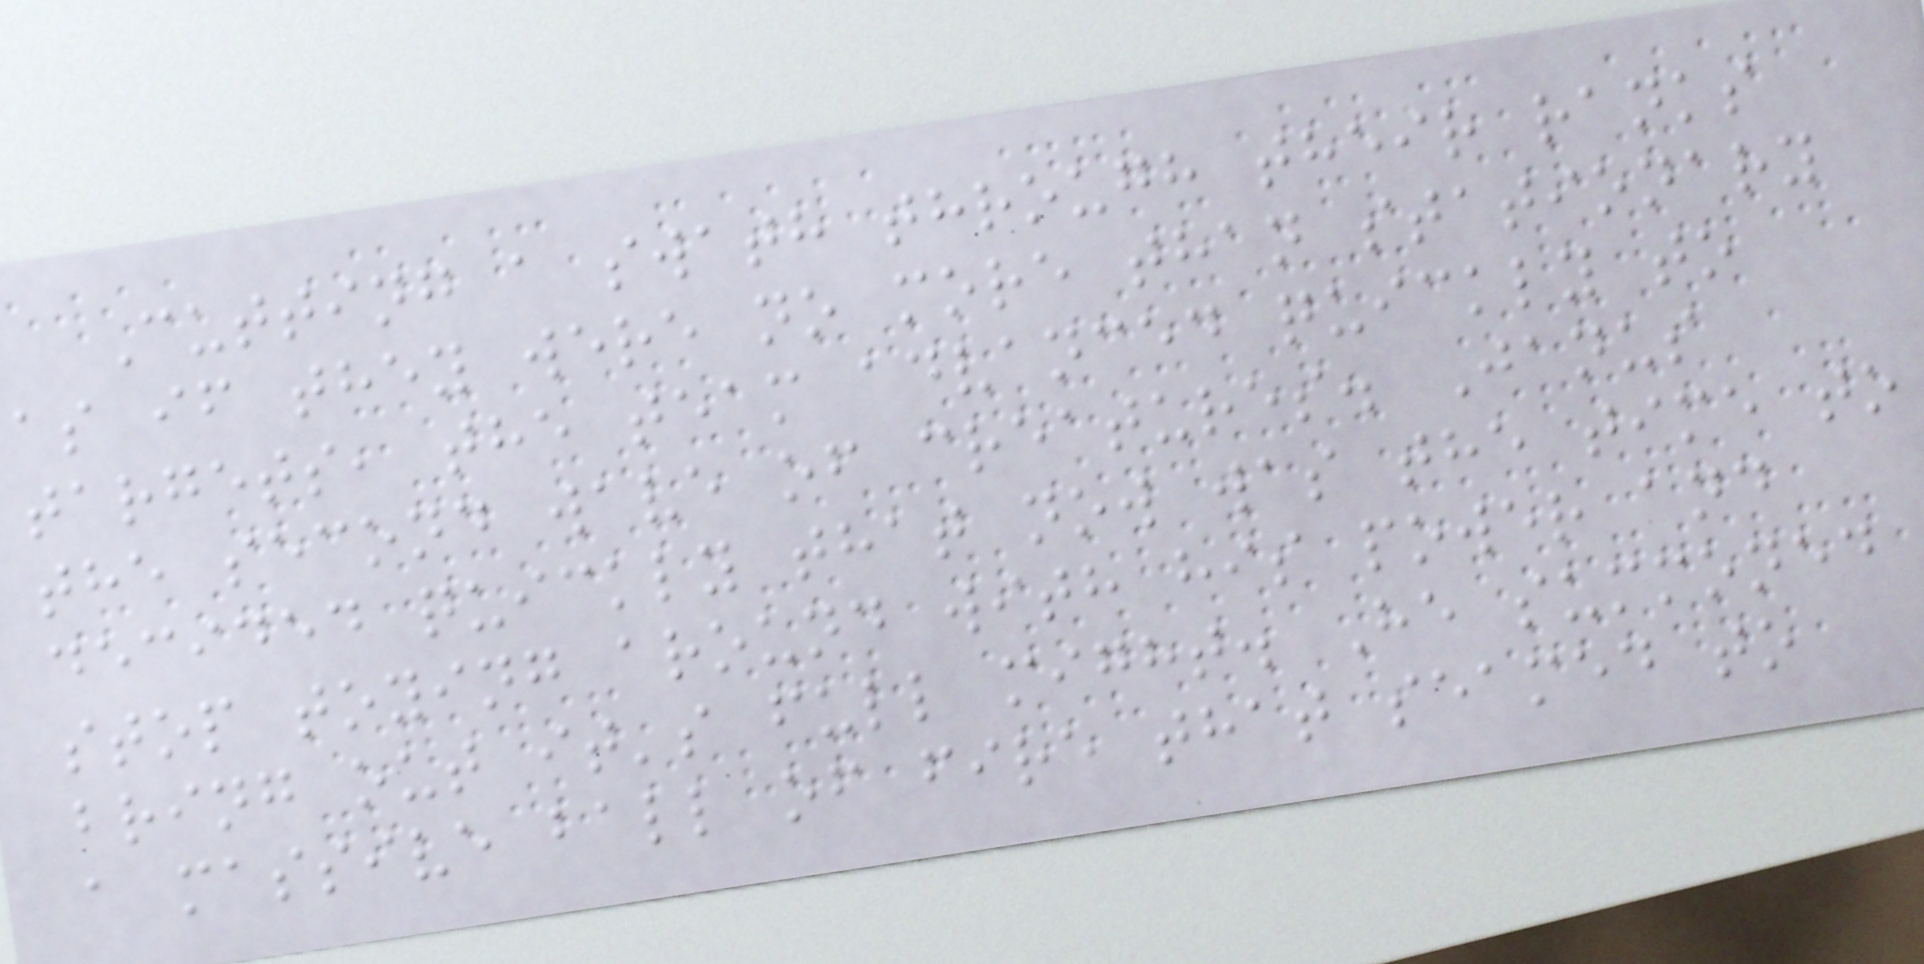Cutting a swath through their ranks
as if they were no more than stationary
targets, the team advanced quickly to
the second wave of creatures. Janus
decided quickly that now was the time to
stop toying around with his power and
bring out it's full might. He summoned
a massive ball of fire that seamed to
